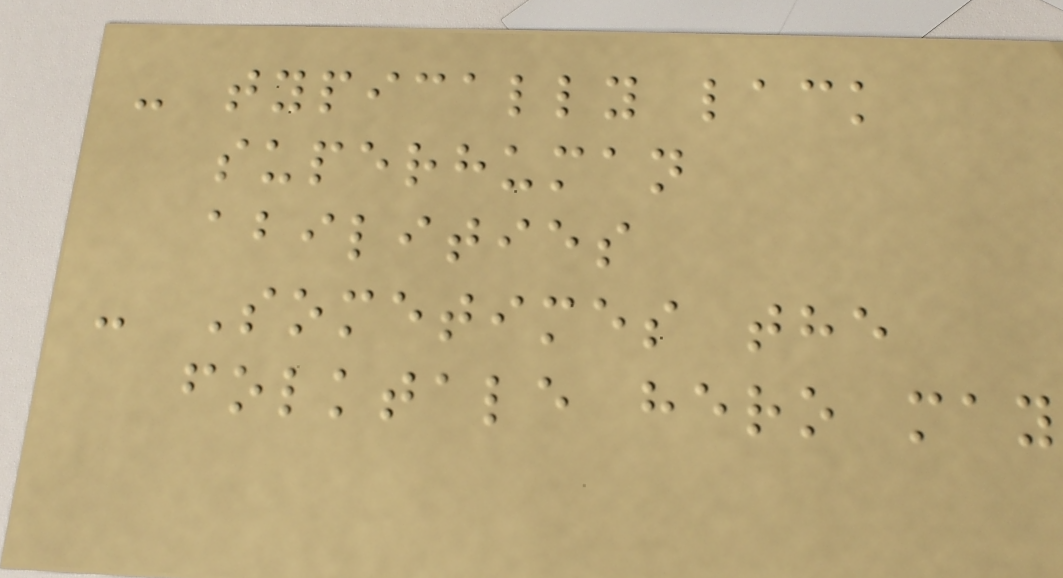- typically lack
superhuman
abilities
- Sometimes the
folktale hero may
